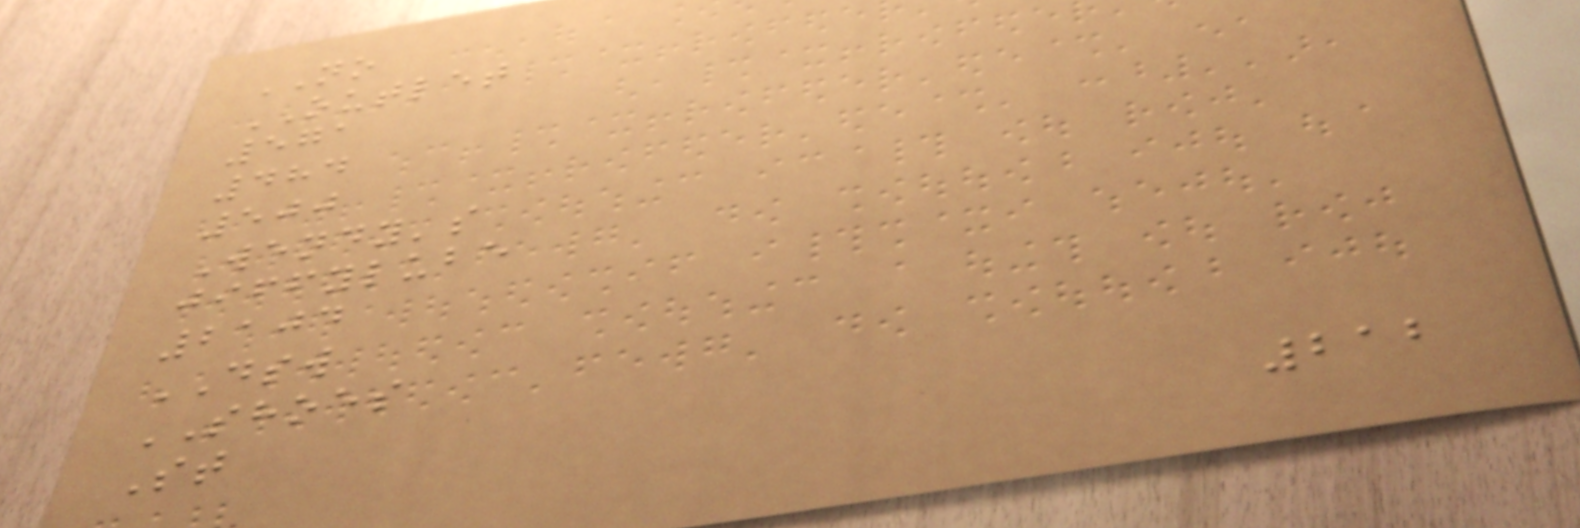NO
OUTLET
571
484
500
Wendy's
jiffylube
2104
DSW
SHOES
St
212
